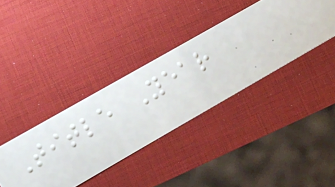Title Year
